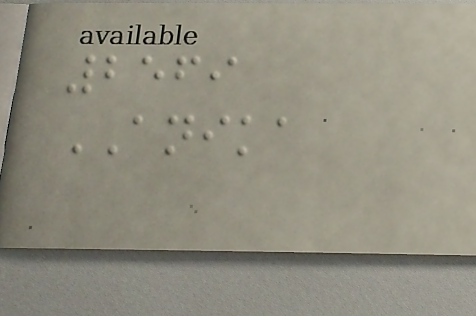2569
ANIKA
